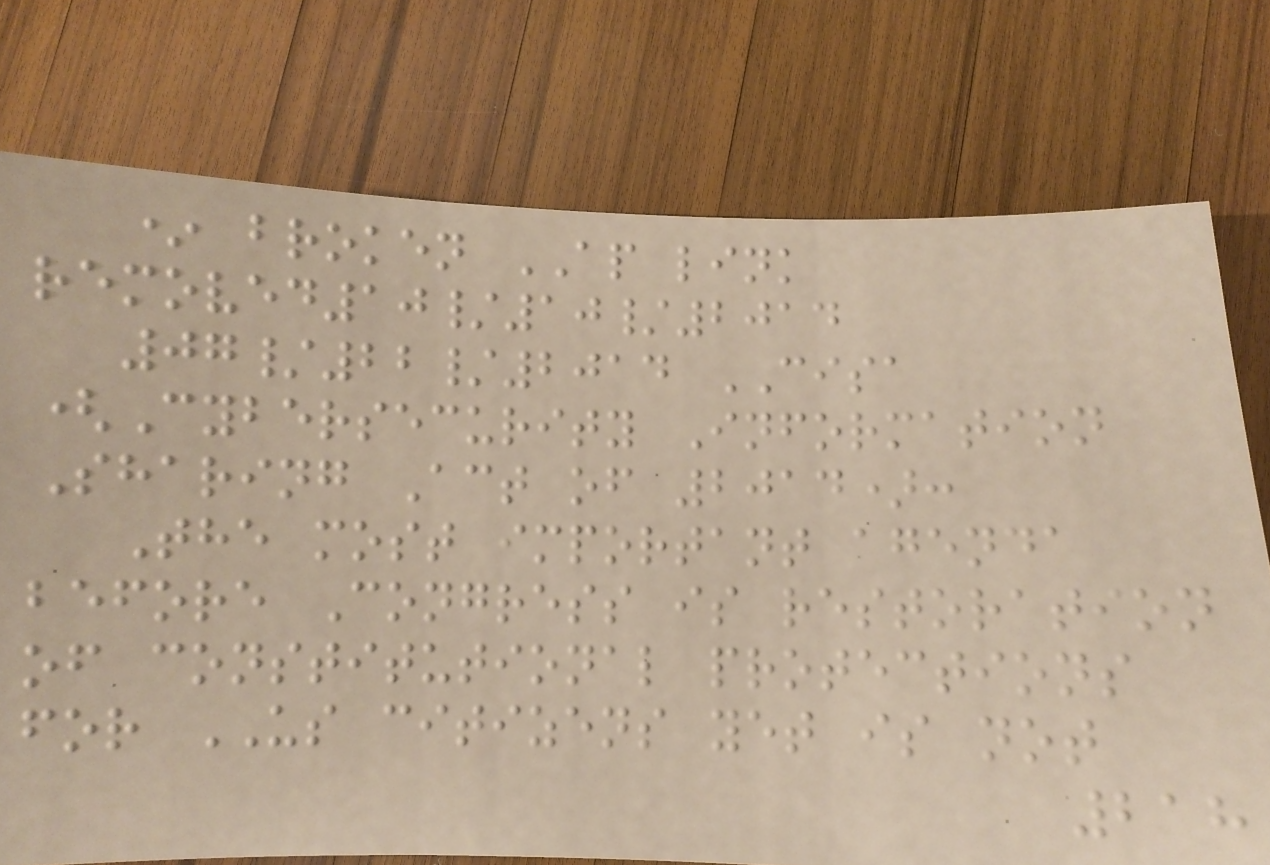* broken AP link
removed10/10/2014
07/22/2014 CISA
(Cybersecurity Information
Sharing Act of 2014):
The most important agenda
before Congress is restoration
of constitutional protections
for US citizens yet is not
218
